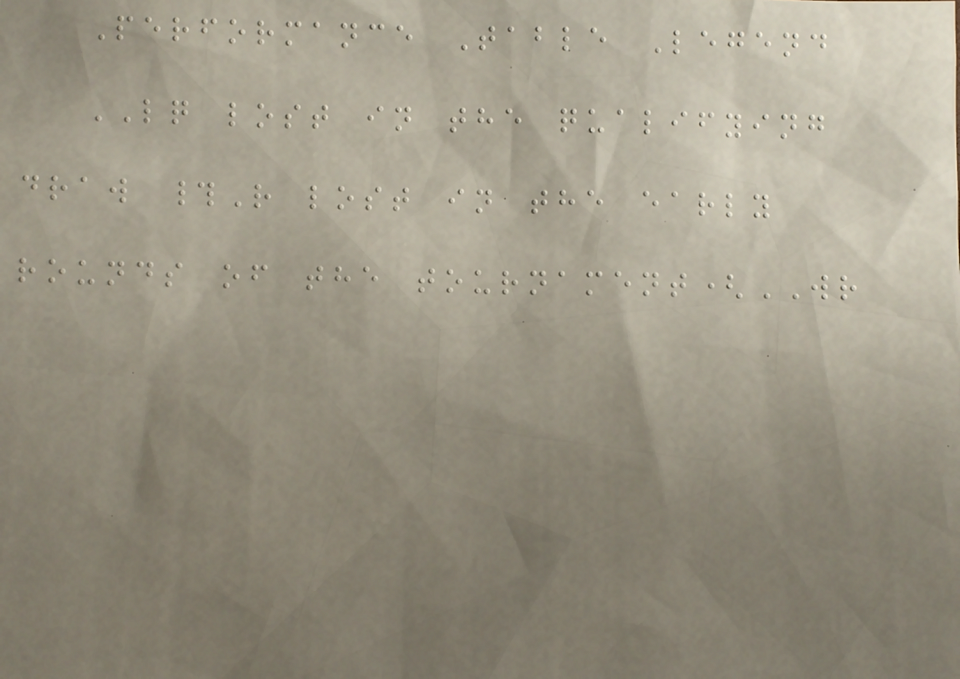Performance Table Legend
LQ lost in the qualifying
draw #R lost in the early
rounds of the tournament(WR
